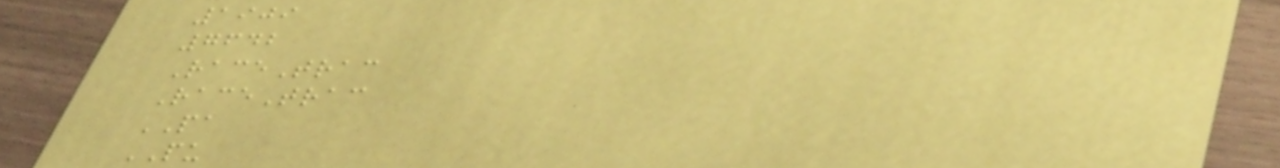1909
7642
RaceTrac
RaceTrac
PA
PU
